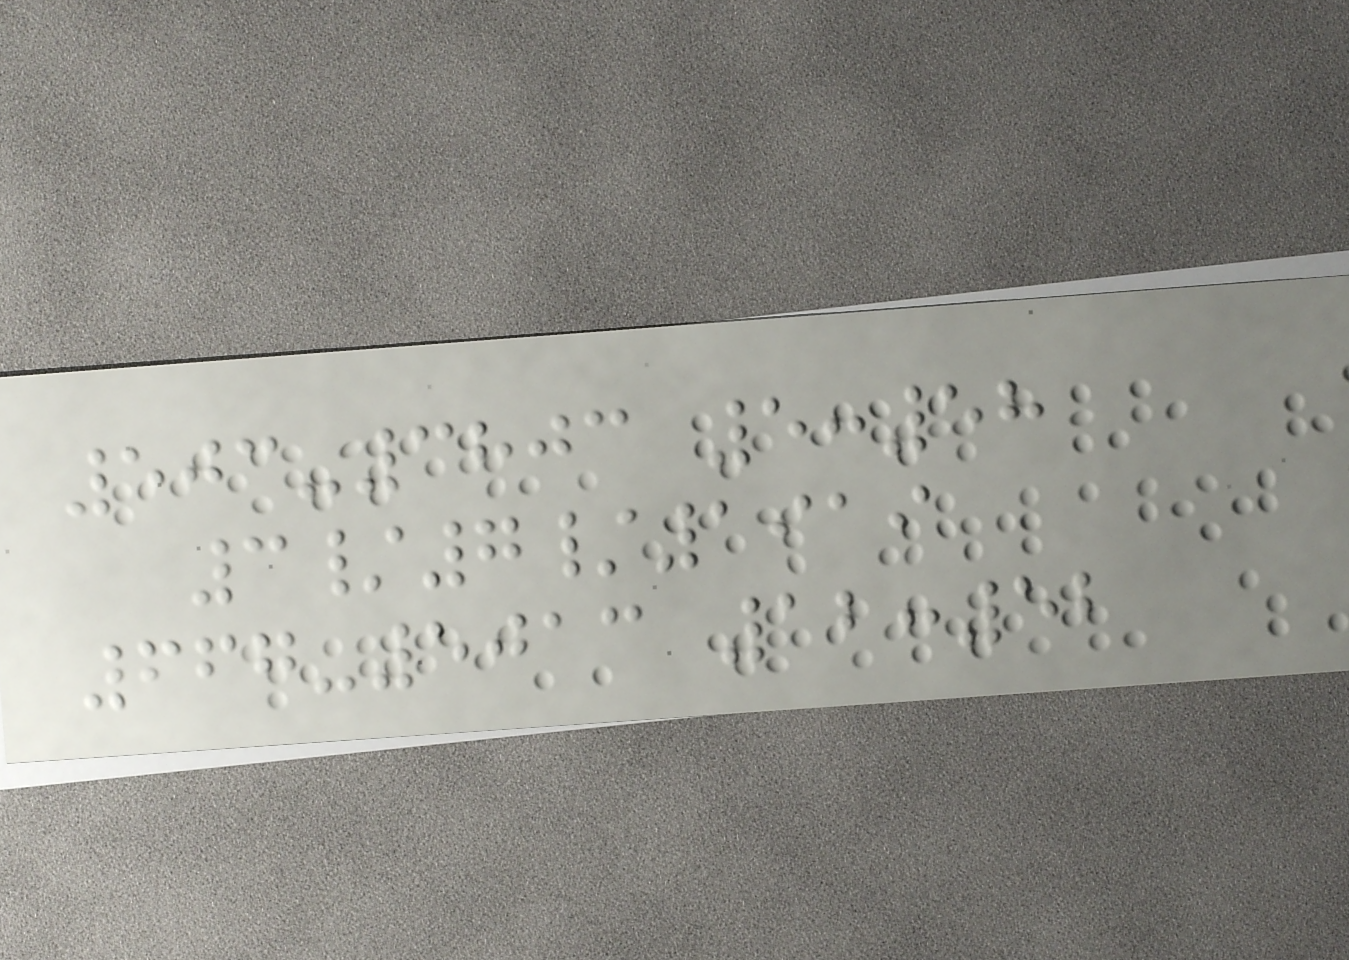503-3803 5:58
3/7/1919
667-5013 12:52
